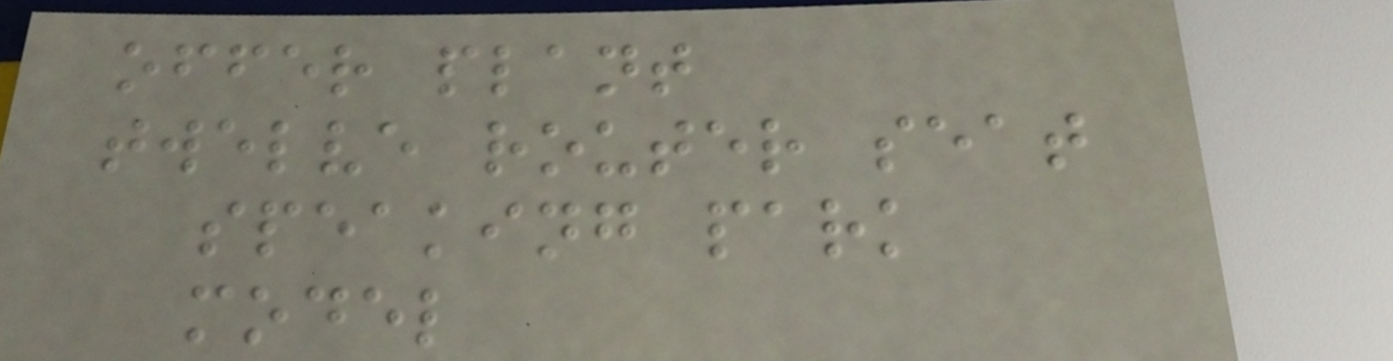offer plant
twelve router seat
speaking park
model
